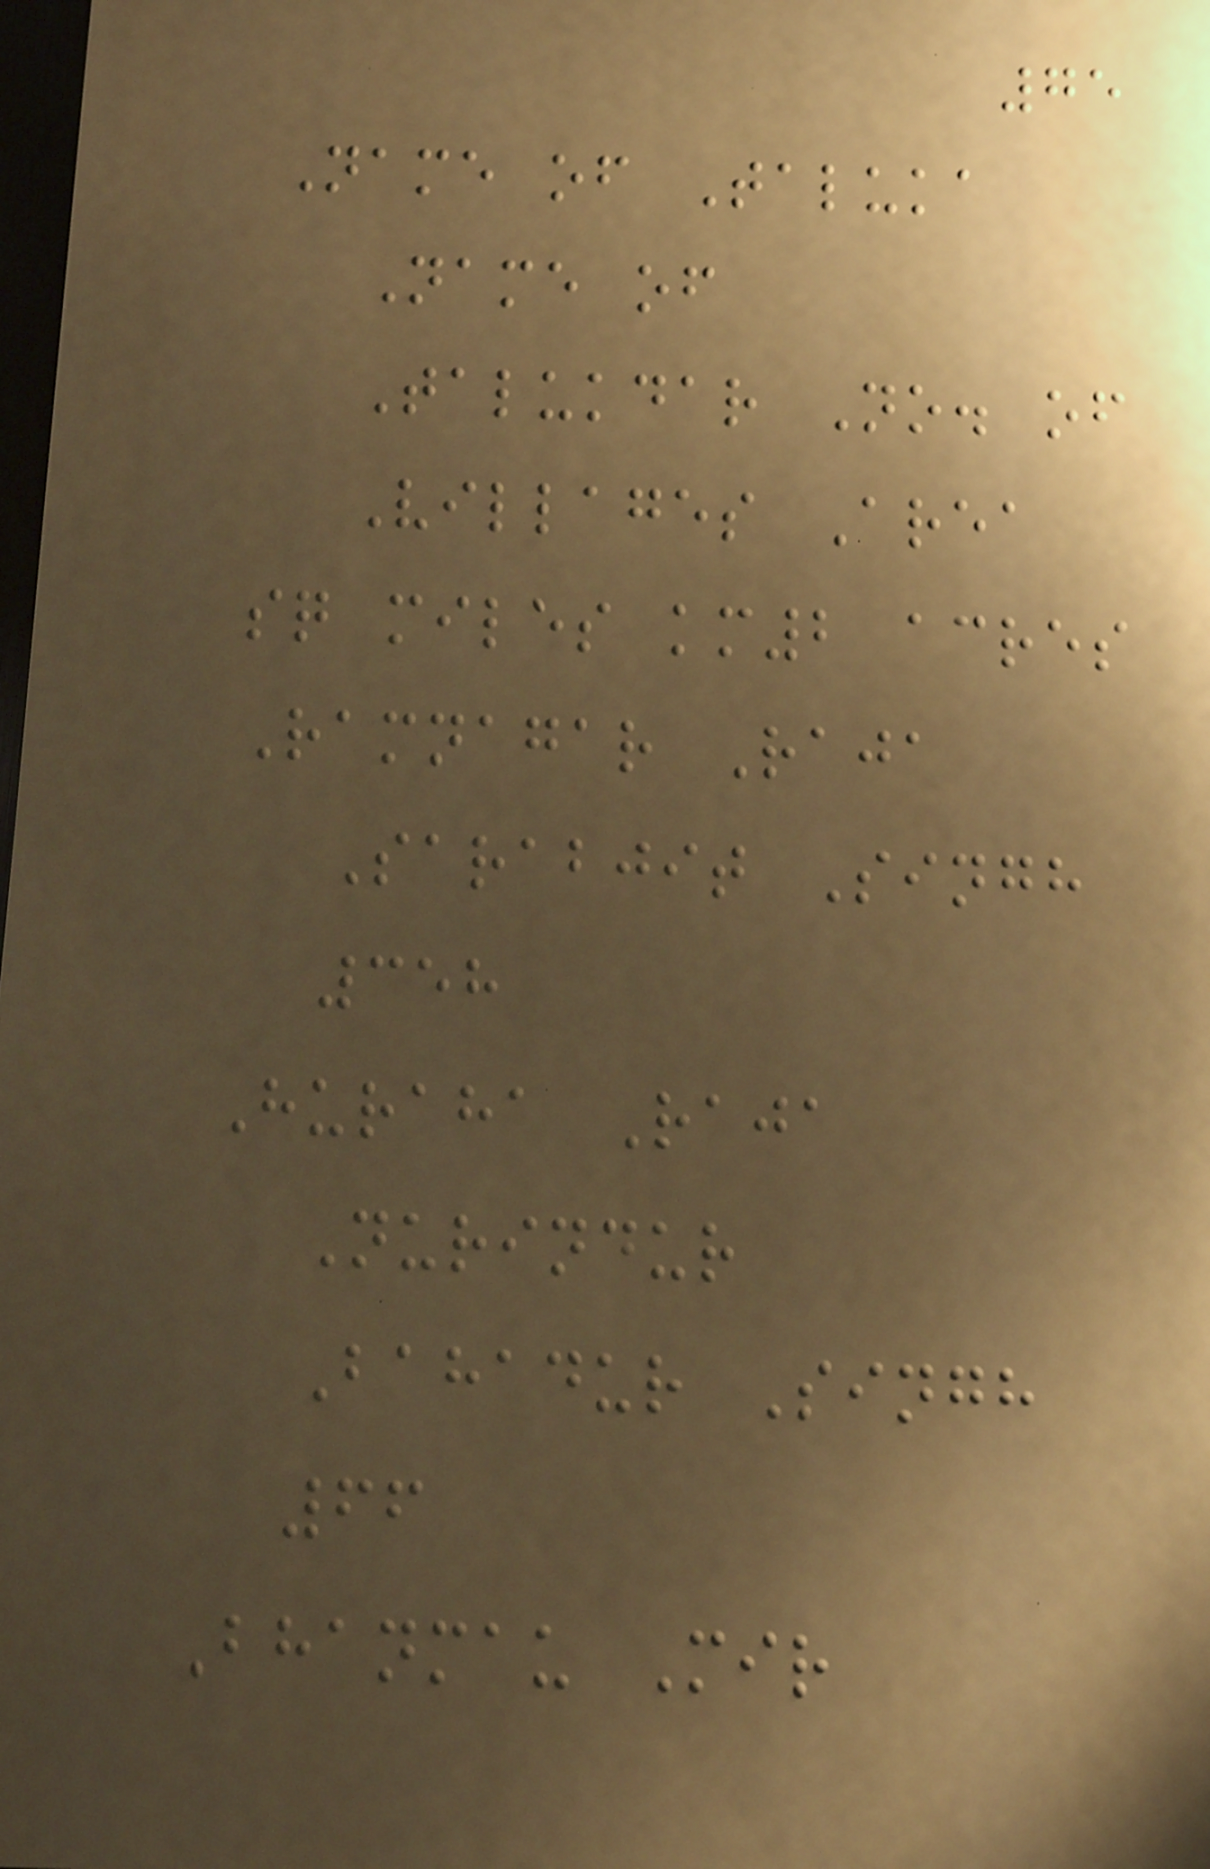75
Name of Taluka
Name of
Talukdar No. of
Villages Area
sq miles km2 acres
Ramnagar Raja
Sarabjit Singh
358
Huraha Raja
Nurindur
Bahadur Singh
66
Bhanmau Mir
